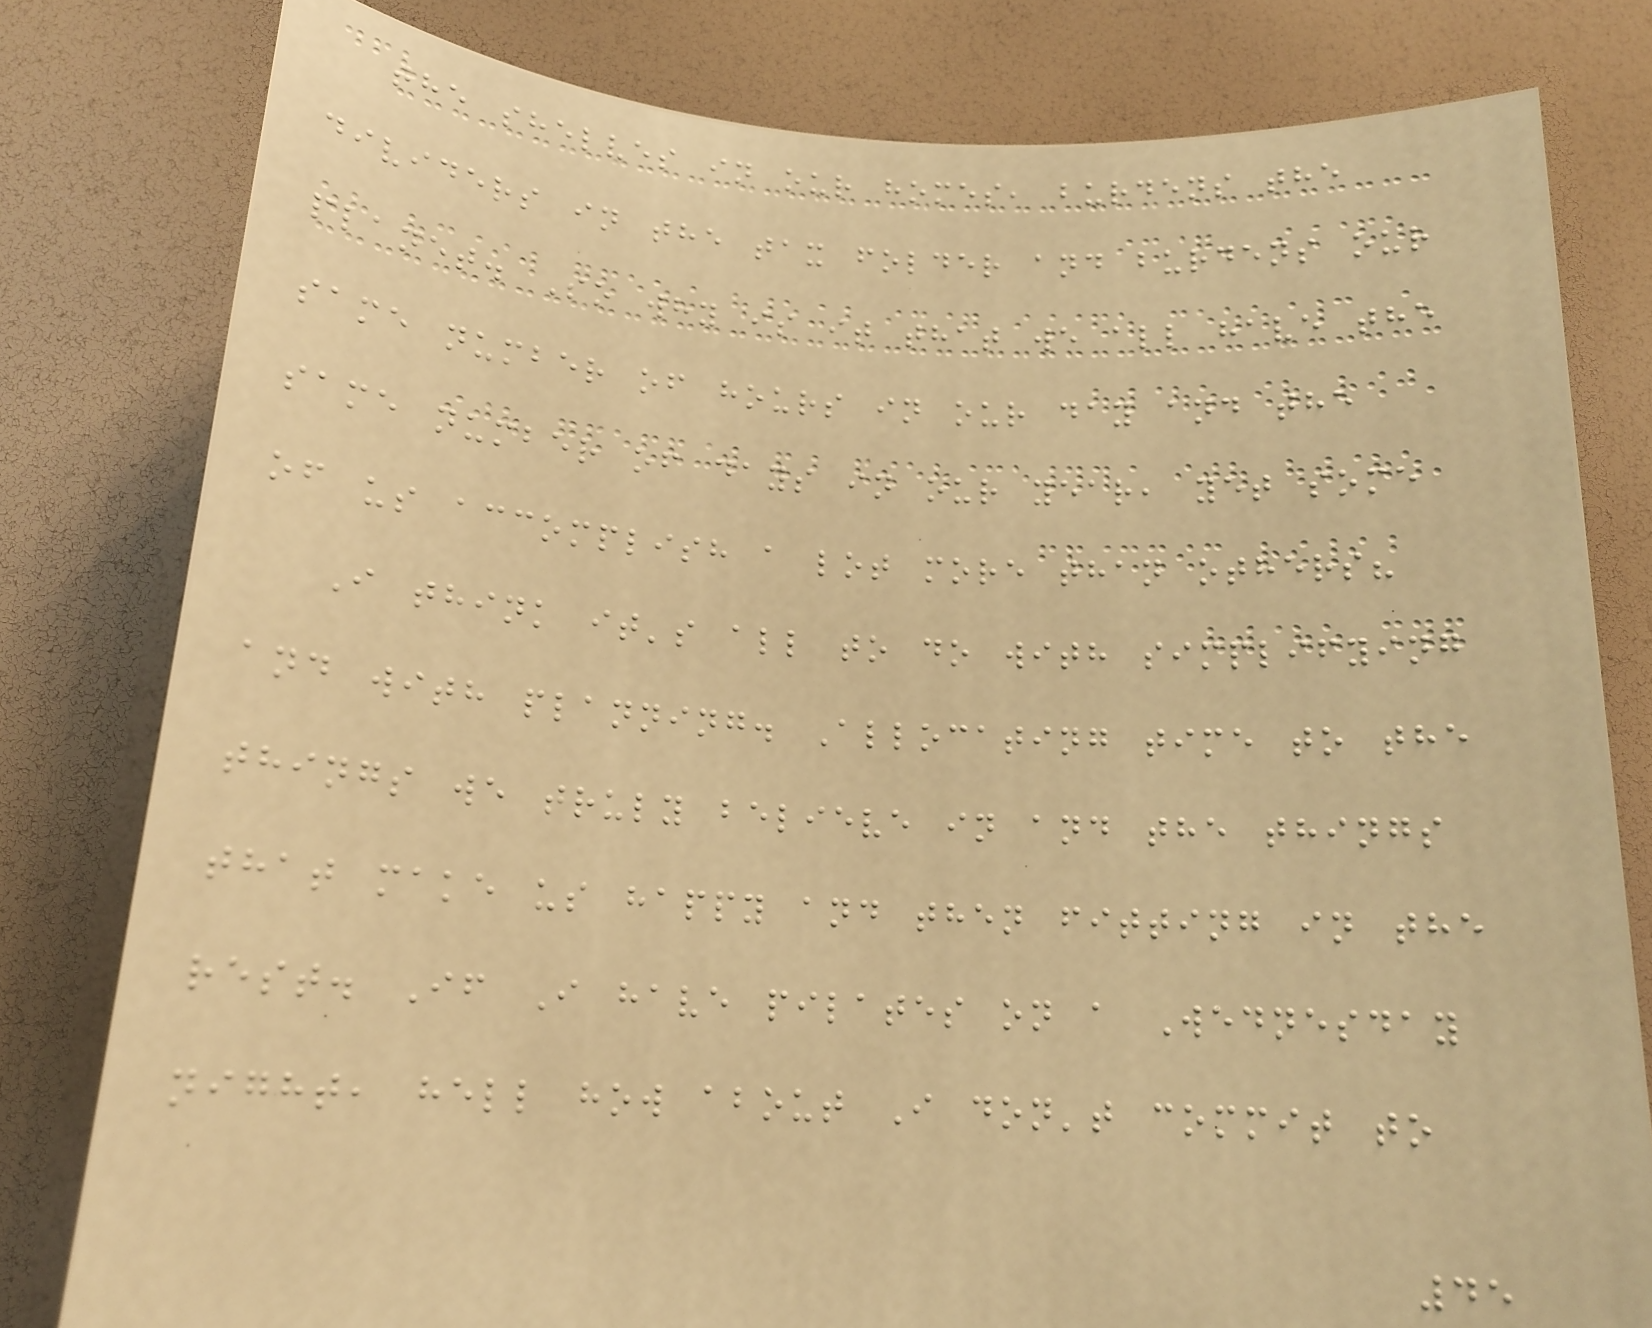the shelves in our homes, burdens the
dividers in the tax folder and burdens our
planet. So why is it that we all have the
same number of hours in our day and the
same number of days in our year, yet some
of us accomplish a lot more than others?
I think it's all to do with simplifying
and with planning. Allocating time to the
things we truly believe in and the things
that make us happy and then fitting in the
rest. If I have pilates on a Wednesday
night, hell how about I don't commit to
45
